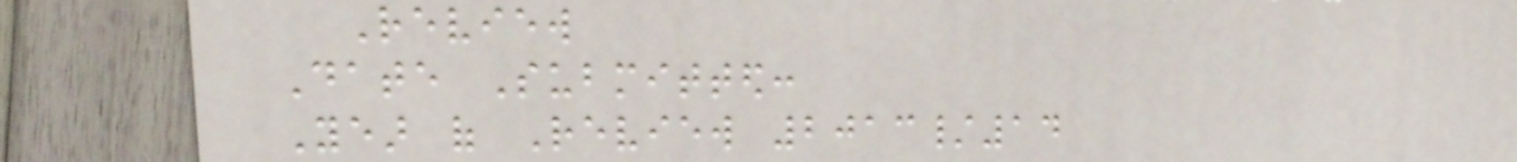Review
Date Submitted:
Year of Review 2013/14
